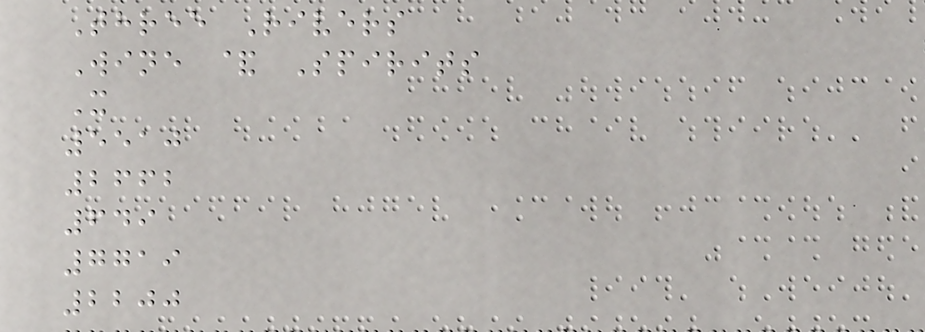Three Rivers
Wine & Spirits
X
5510
2662
649
7719
2200
